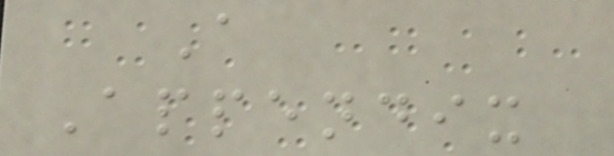A
Appendix
